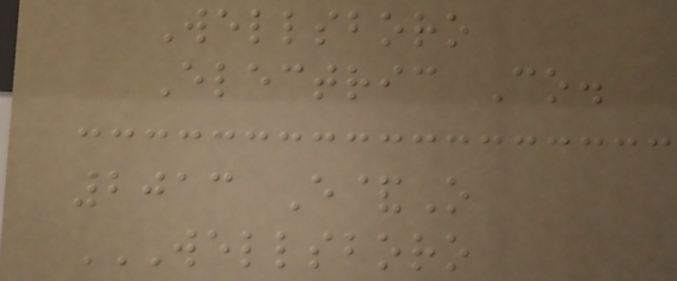Wellsboro
Electric Co.
2013 E&O
WELLSBORO
